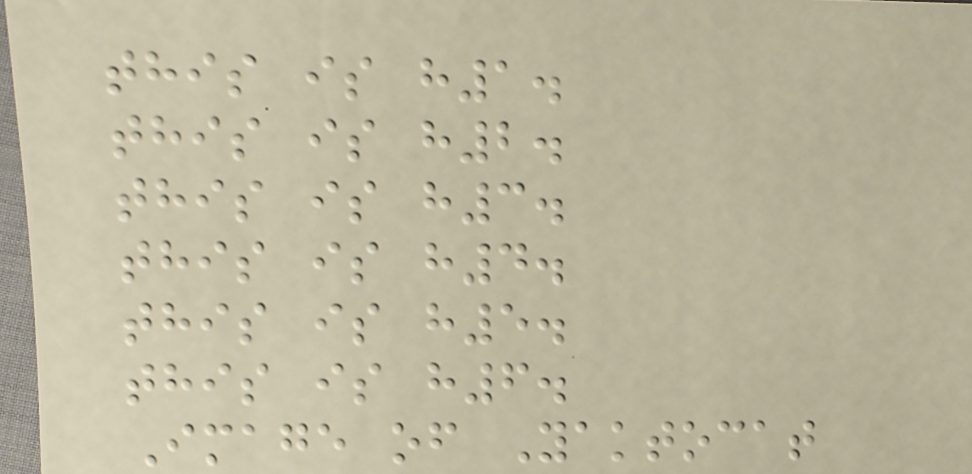this is h1.
this is h2.
this is h3.
this is h4.
this is h5.
this is h6.
Image of Yaktocat
